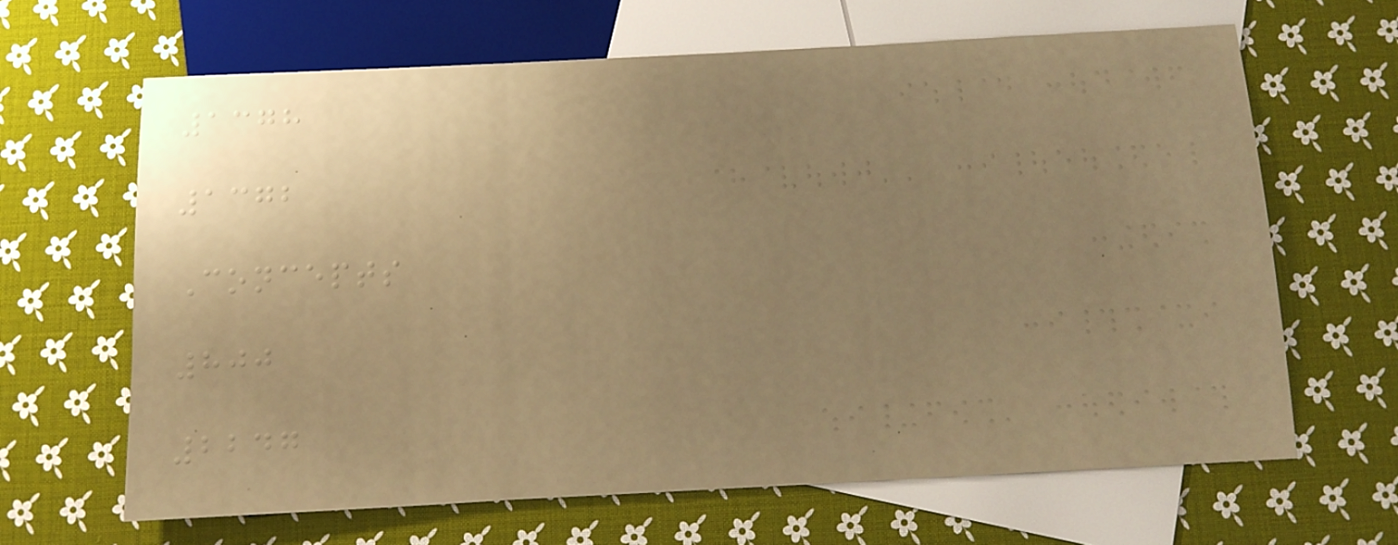1378
1372
Concepts
800
2247
